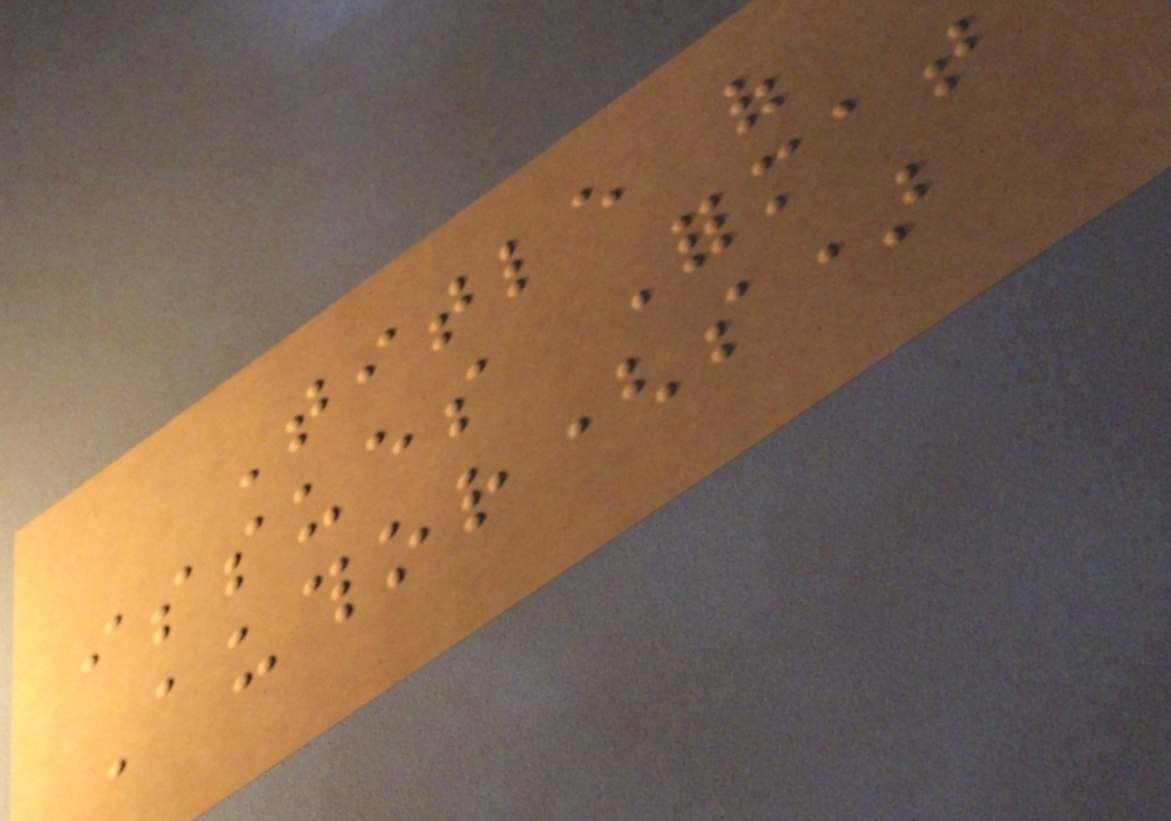Title of
issues Format
Author(s)
